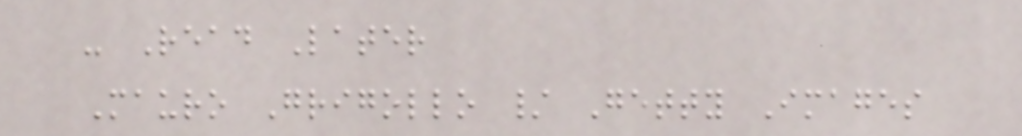- Read Later
Mauro Grigollo / Getty Images
